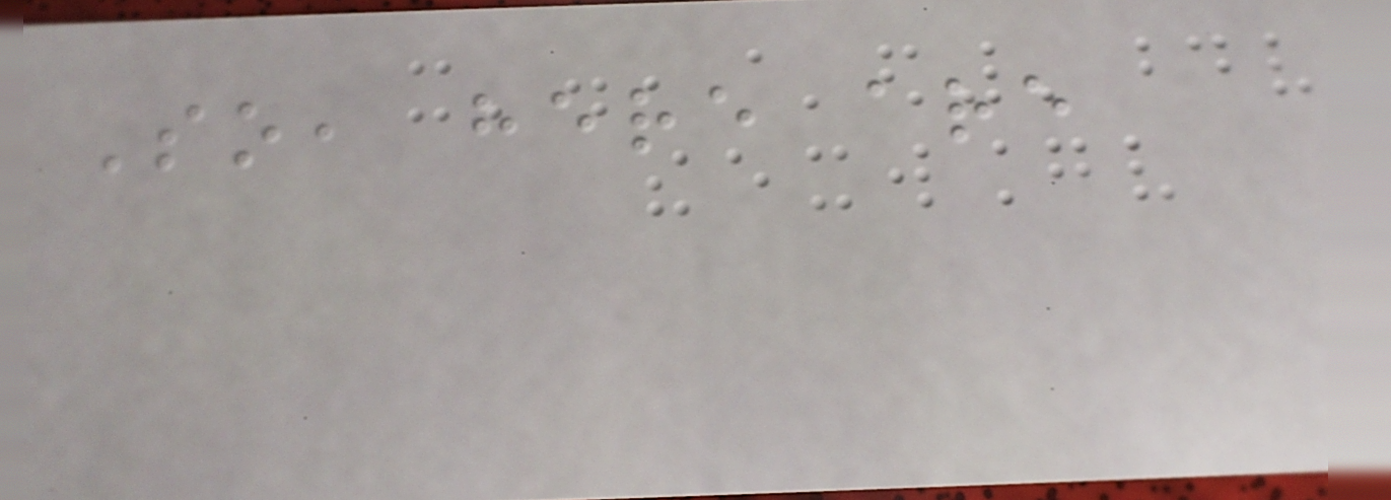So, here are
